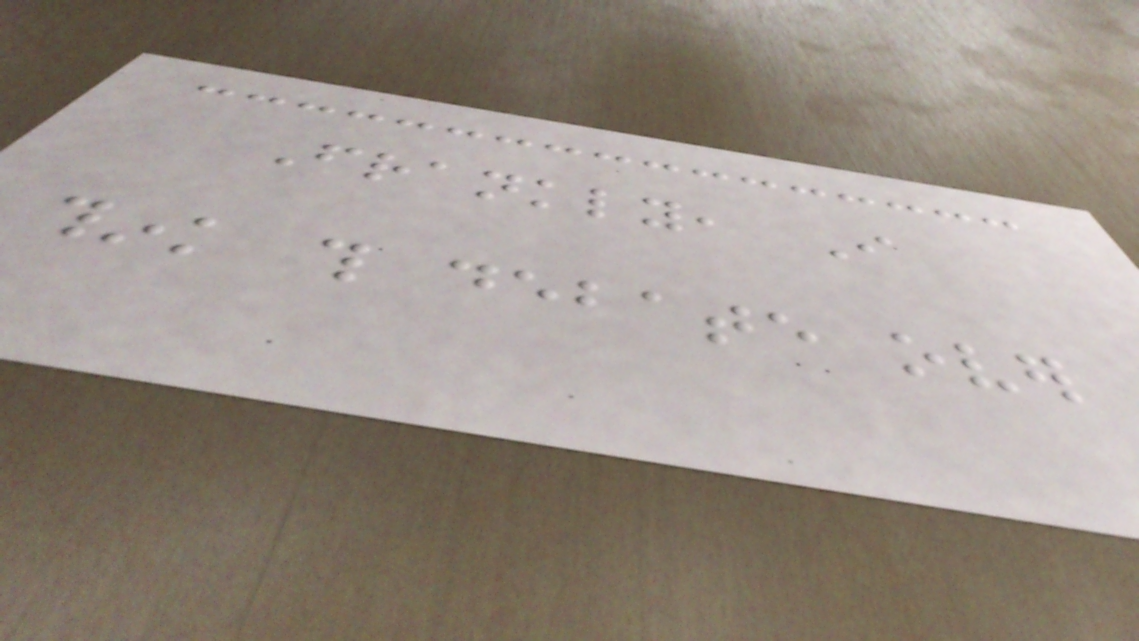Frankly, I
think this debate over
